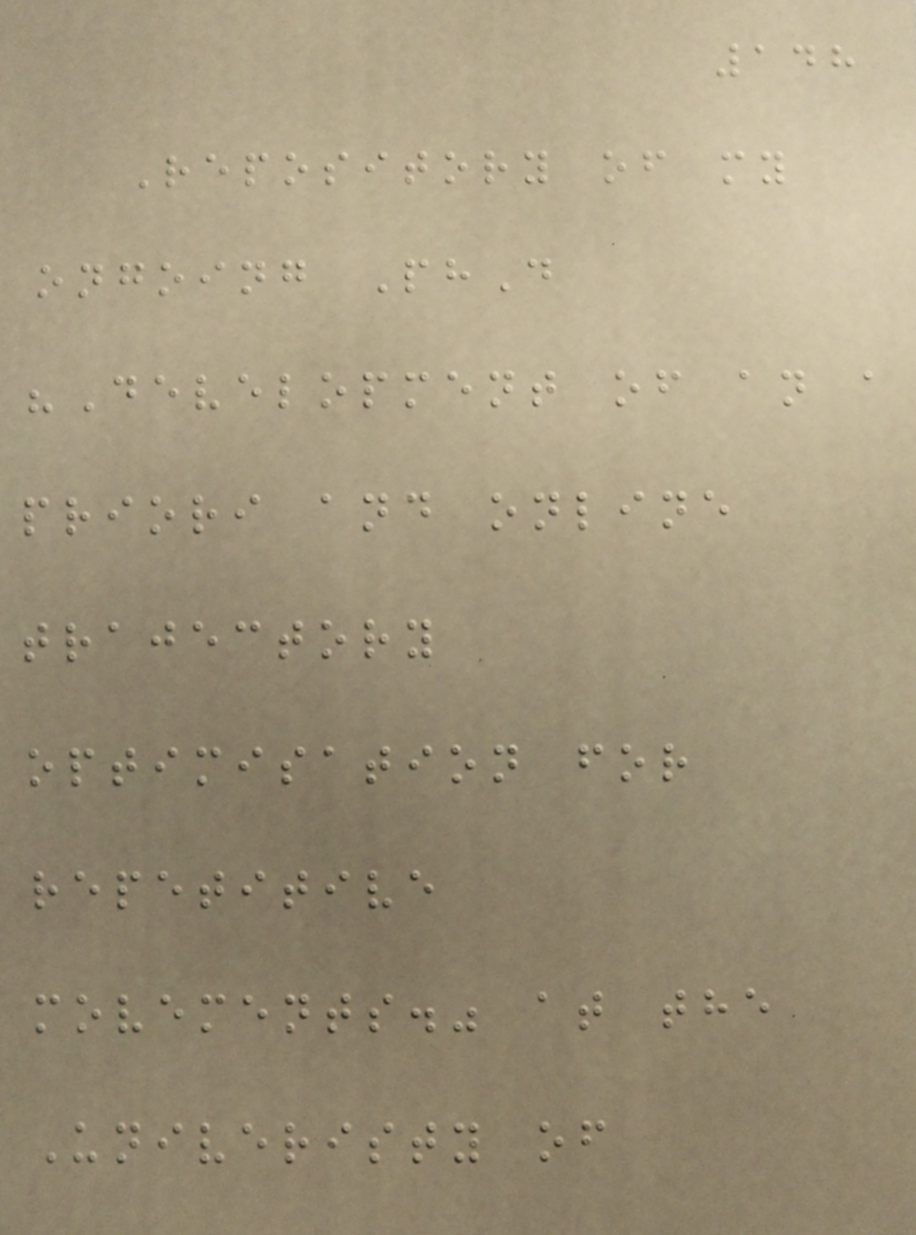148
Repository of my
ongoing PhD
"Development of an a
priori and online
trajectory
optimisation for
repetitive
movements." at the
Univeristy of
